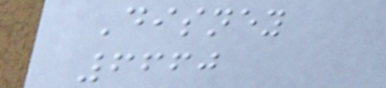Disney
6660
